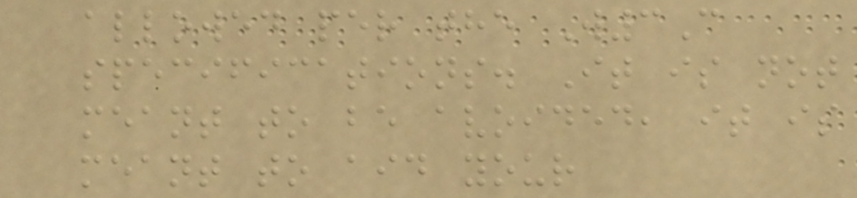allowed per the W3C
specifications. It is not
meant to be avoided, it is
meant to aid your
